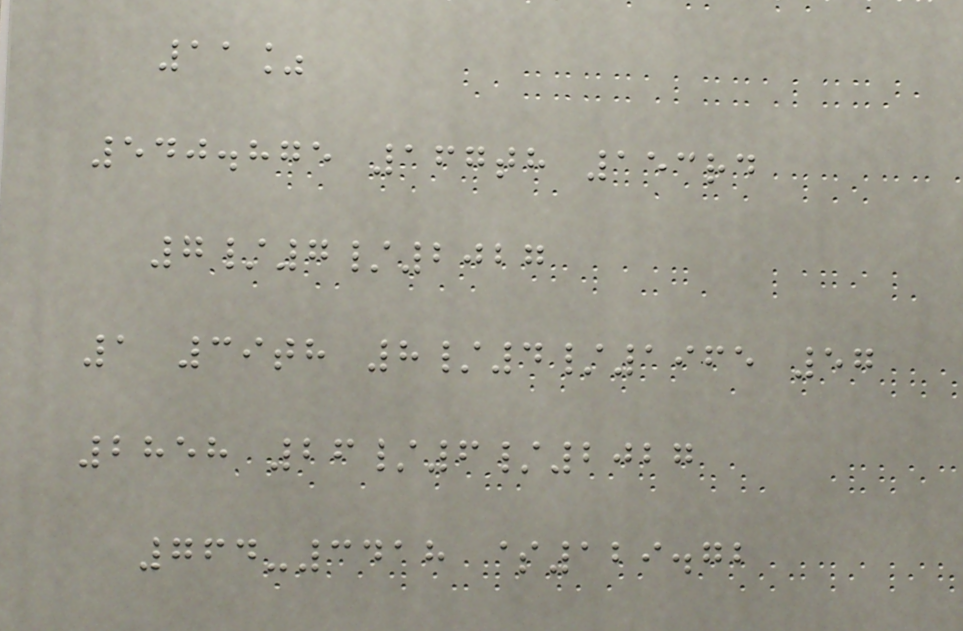11%
540.875 167th 153rd
7/7/2027
1 39th 8/4/1965 57
2858 26/6/2027
764-3418 $129.72
